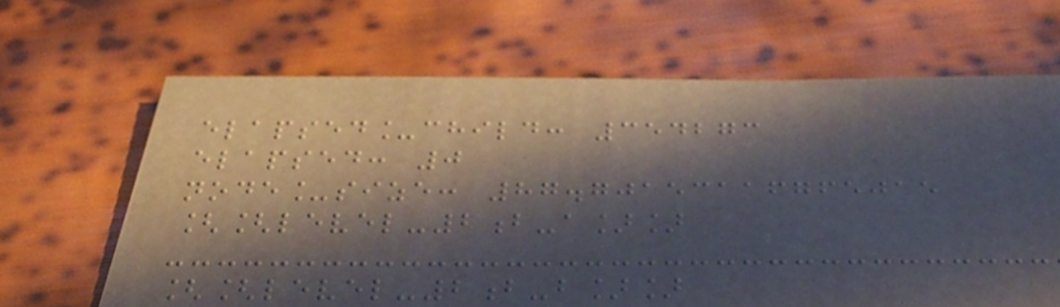elapsed_child: 354273
elapsed: 0
node_size: 87.70153116765015
[[level-2b-a]]
[[level-2b-b]]
